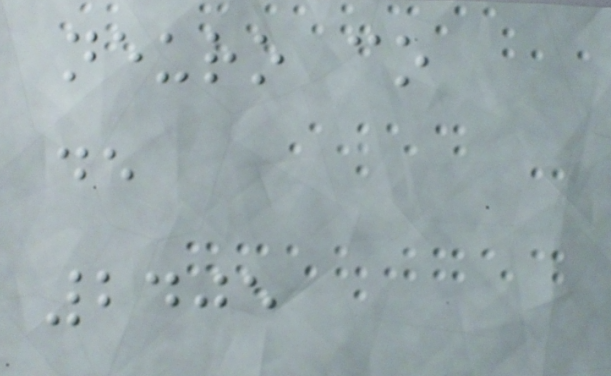neuro co
de
2405
